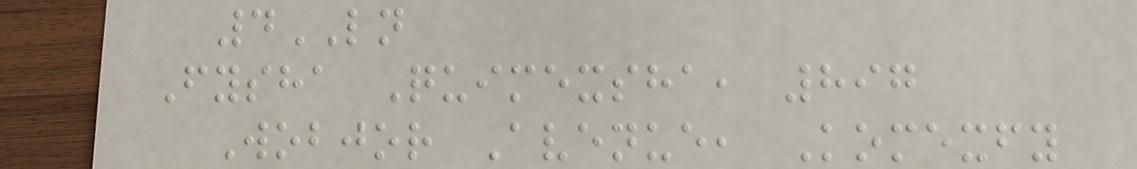4LN
Fysha Quimexsha, 897
Wobjor Avenue, Komexfy
